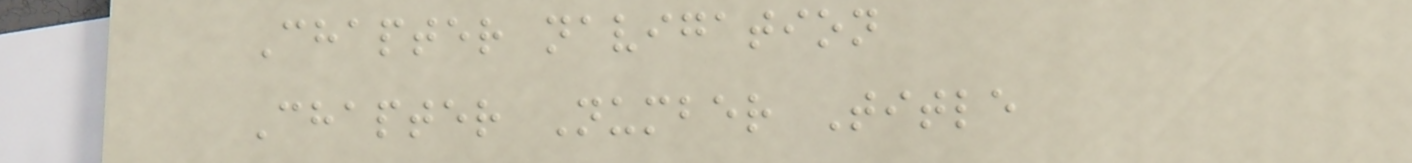Chapter navigation
Chapter Number Title
